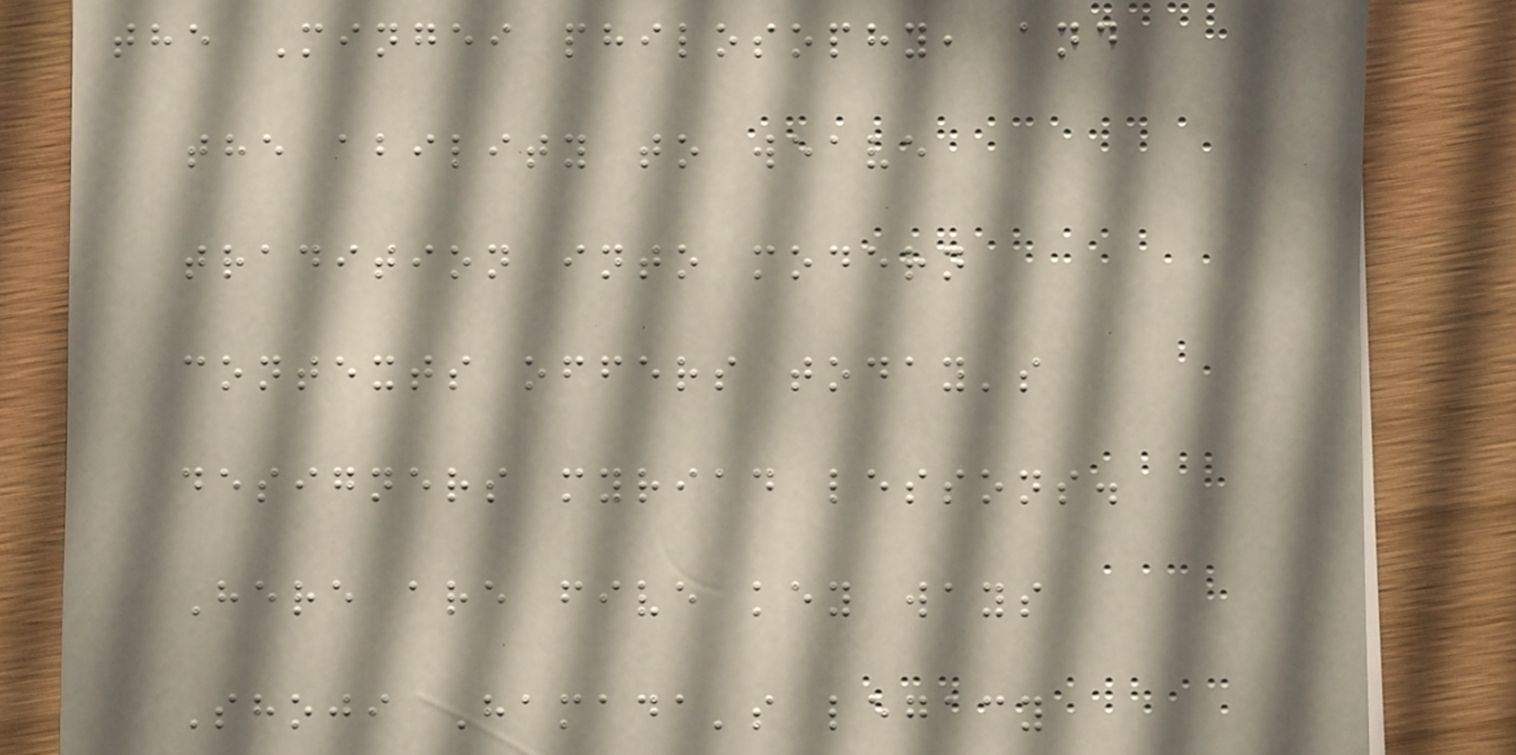the Mingei philosophy, and
the ability to weave
tradition into modern
contexts offers today's
designers myriad lessons.
Here are five key ways
Shoji Hamada's legacy
